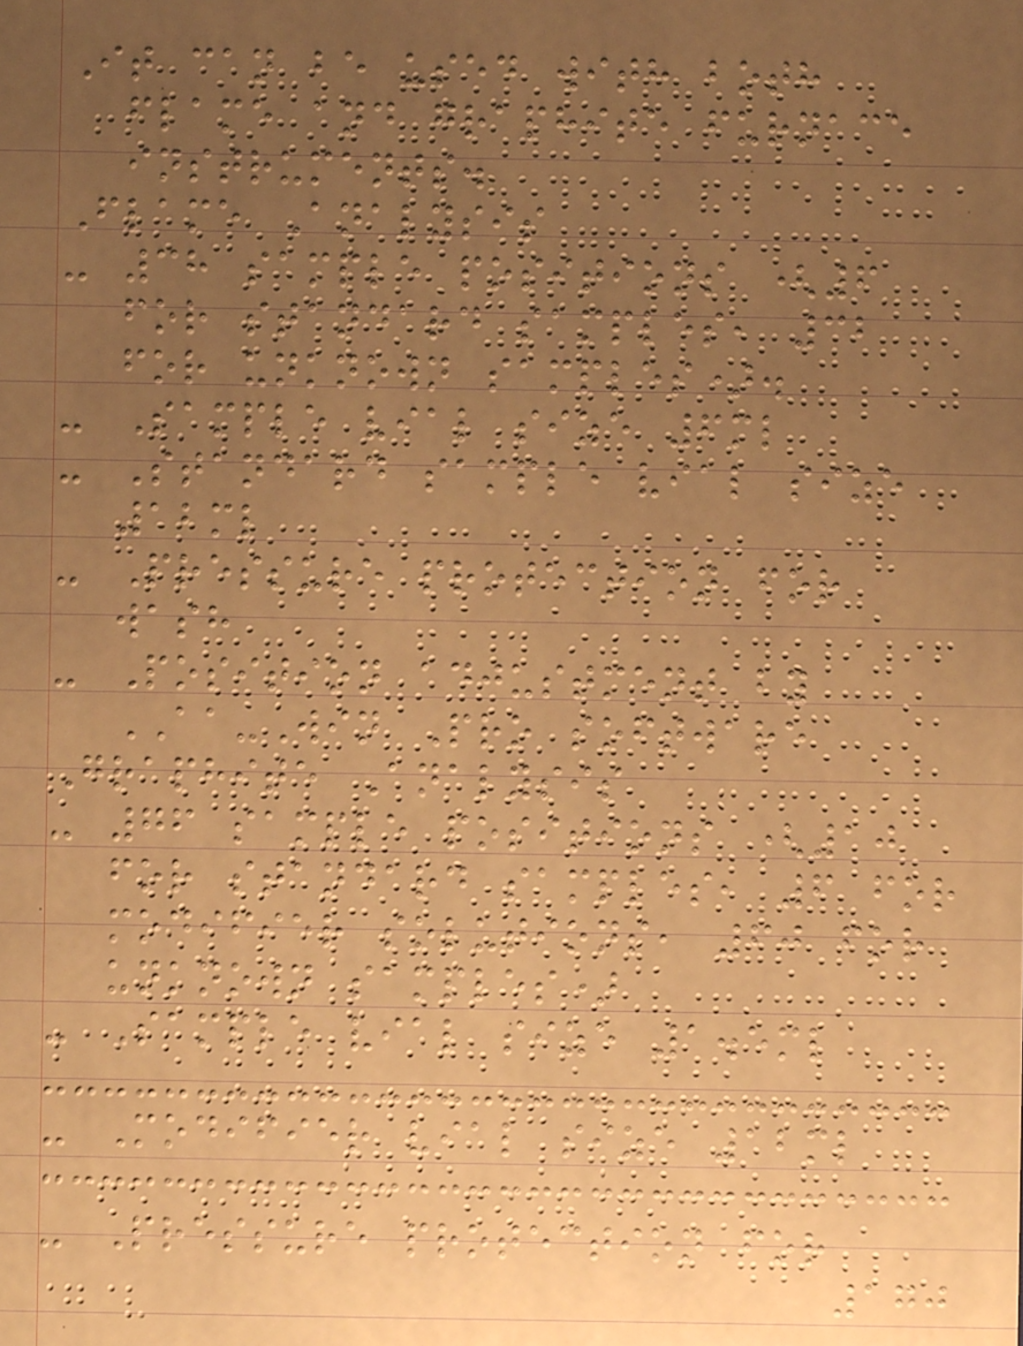It can be used with both
flame and graphite furnace
instruments.
Flame Analysis
- 38 sample positions (6
for standard samples, 32
for unknown samples).
- Sample vial size 6ml
- Standard sample vial size
12ml
- Pressure protection for
wash
- Position adjustment by
AA-Win Pro software
Graphite Analysis
- 76 sample positions (10
for standard samples, 6 for
modifier solutions, 60 for
unknown samples)
- Sample vial size 1.5ml
- Modifier vial size 12ml
- Pressure protection for
170
